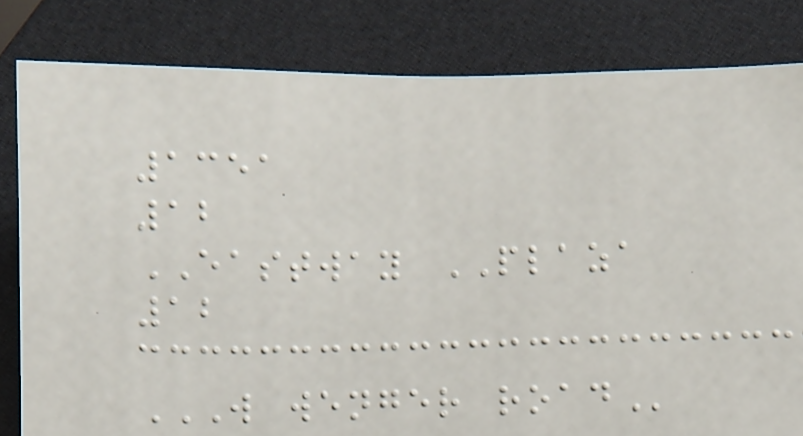1351
12
EASTWAY PLAZA
12
W WENGER ROAD
